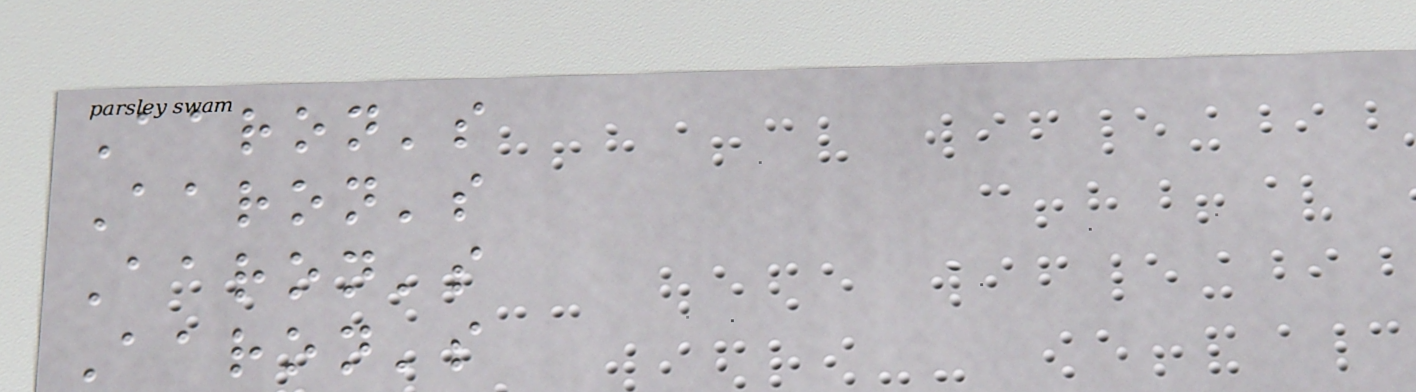Aaron's
Aaron's
Aaron's
Aaron's
